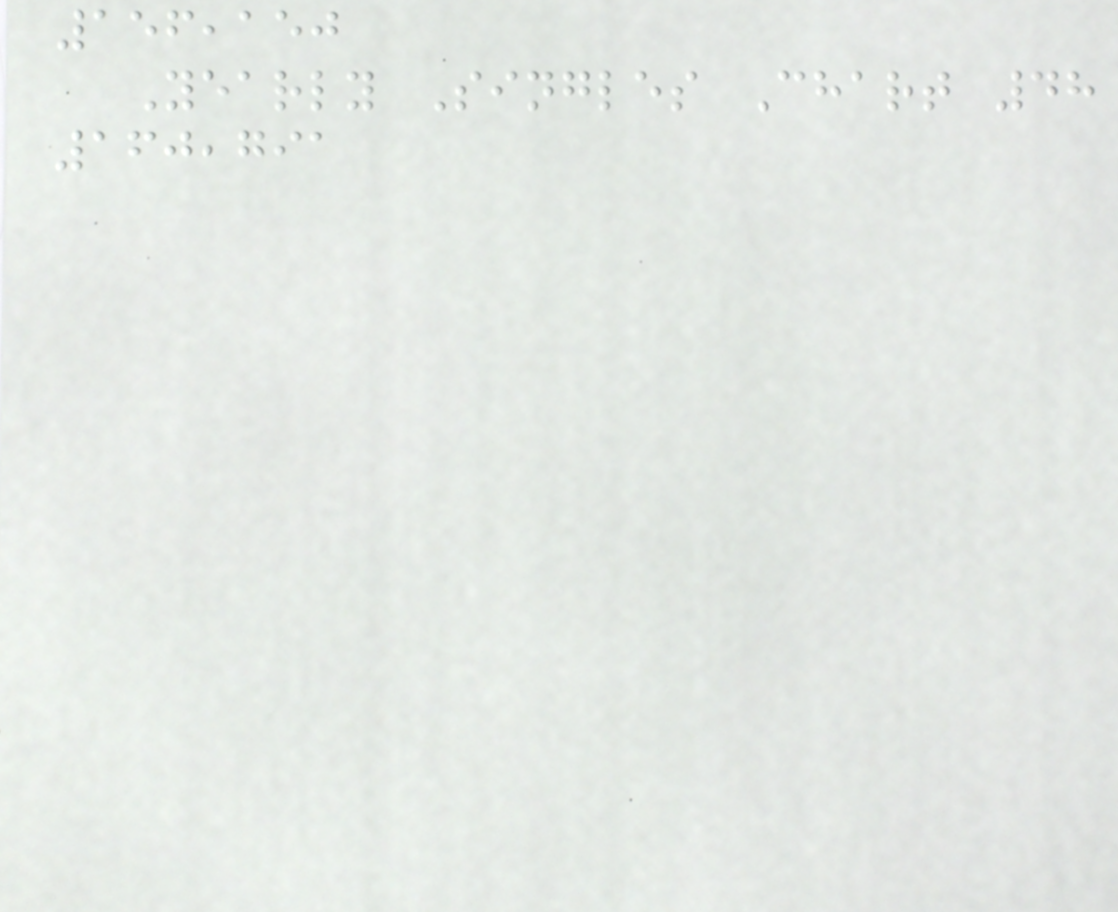156,150
Yearly Singles Chart 48
160,791
